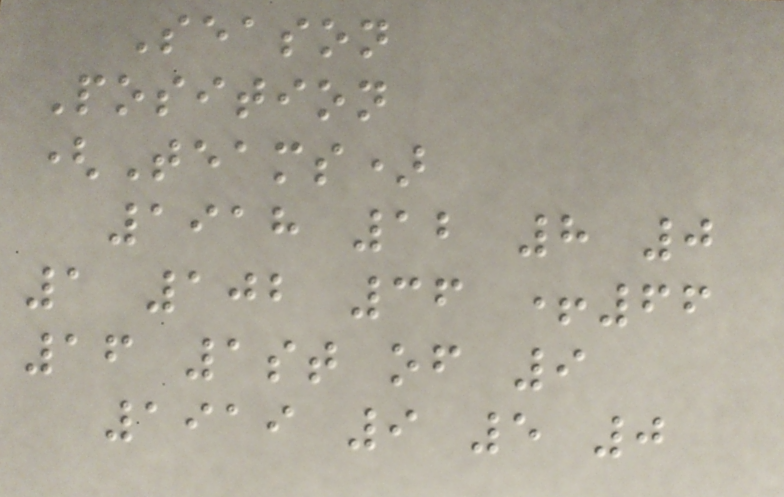Season
Position
(Teams)
1918 12 8 0
1 102 36 +66
16 1st of 9
1919 9 5 0
